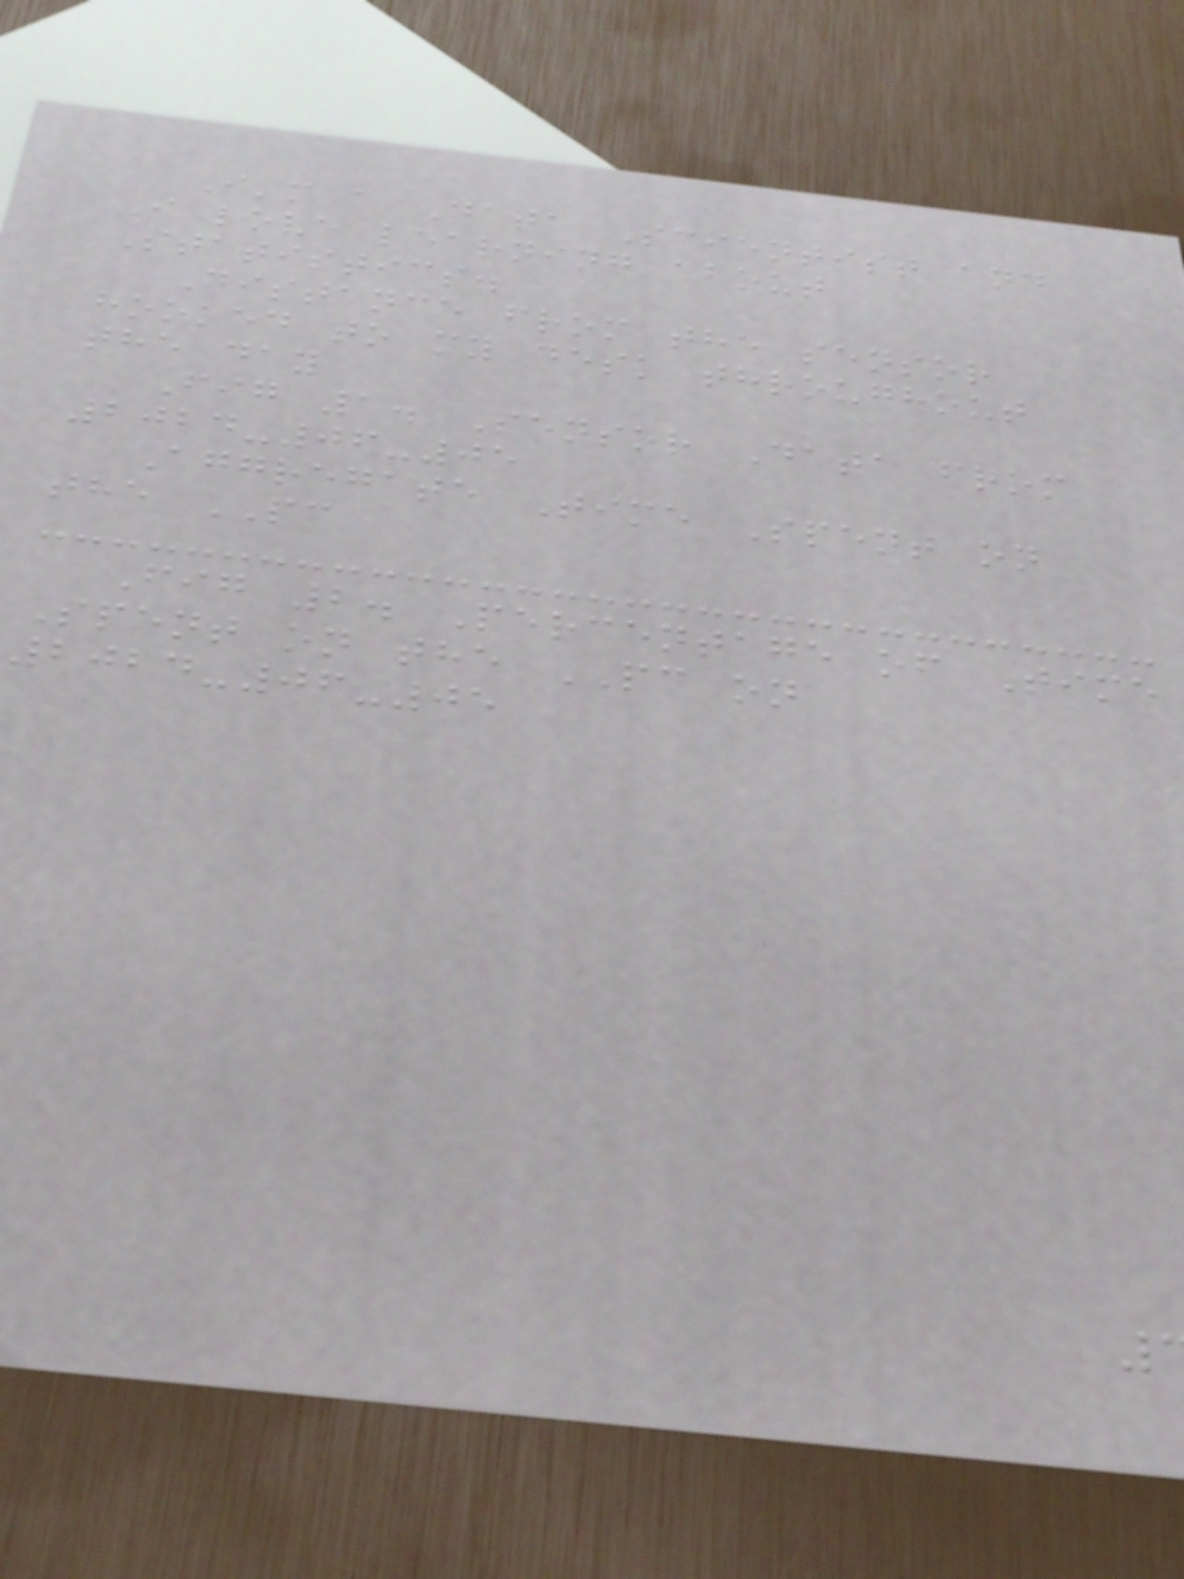I'm a Data Scientist and
I love learning about
Statistics.
Distance from the sensor
hooked to my desk throughout
the day
Fig 1. Sensor Data from
2024-06-05
Aggregate Time Spent on
the PC
Fig 2. Percentage of Time
Spent on the PC on
2024-06-05
